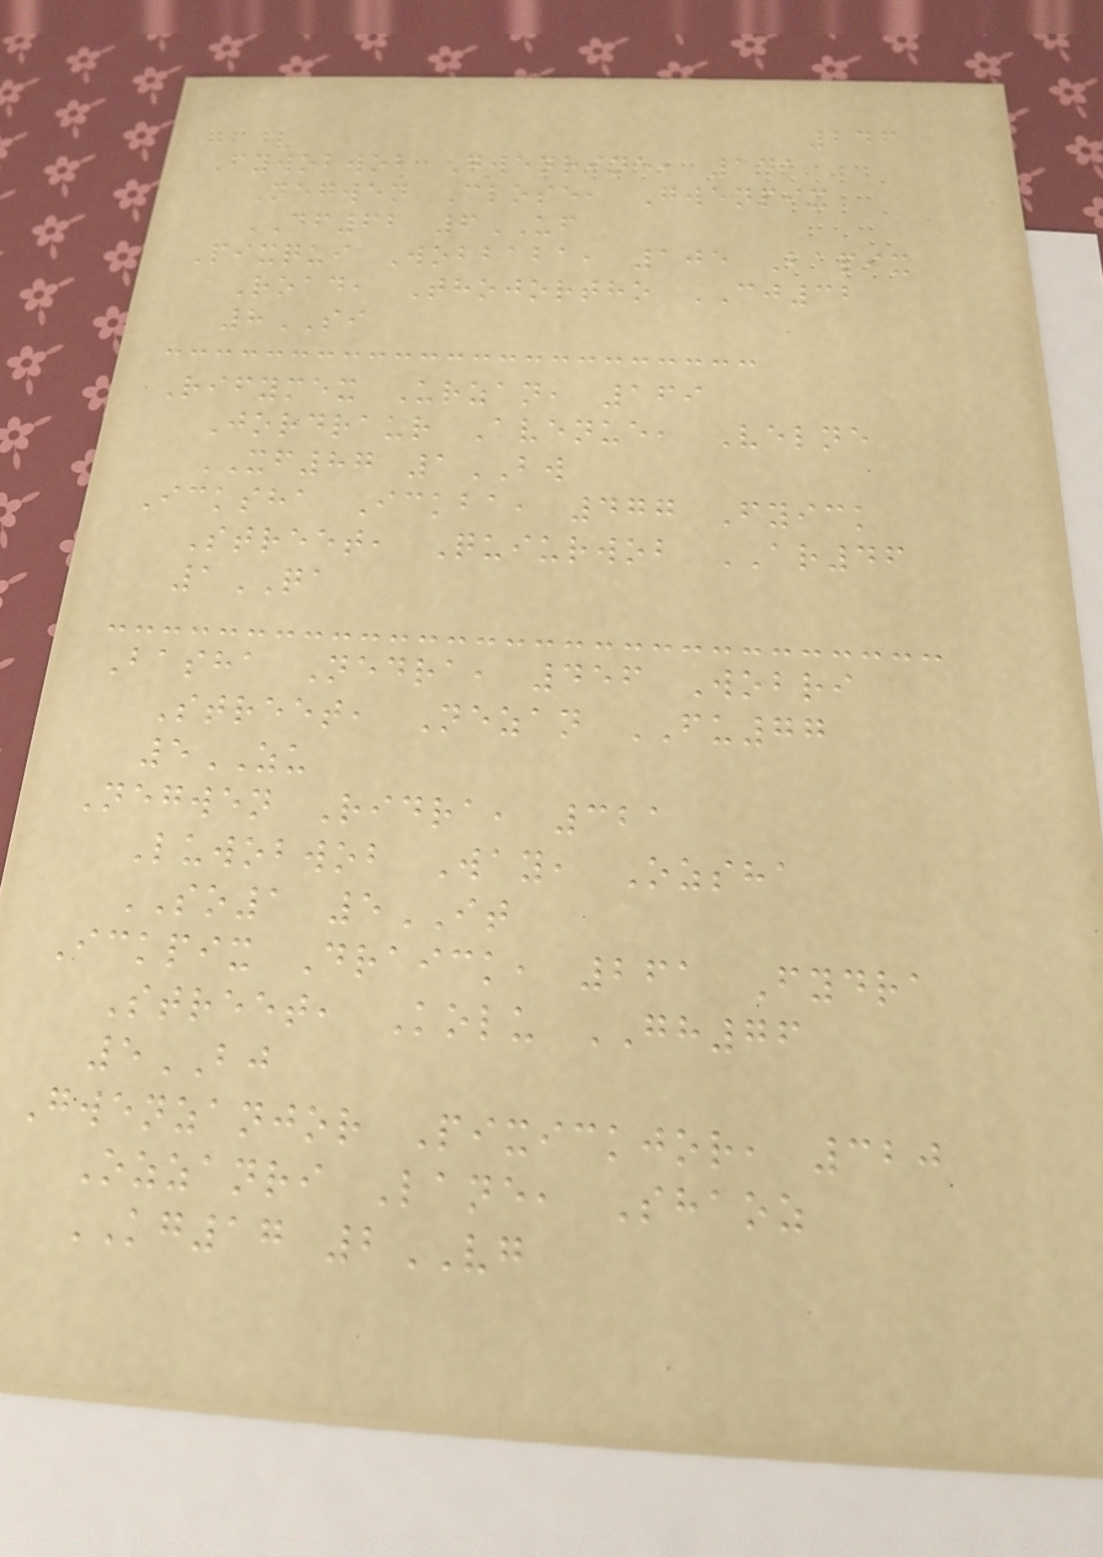246
Fywobwob Gwenrine, 141
Negwen Close, Gwenpix
DF62 6UF
Pixqui Wobbaba, 105 Bapix
Road, Thojortho CJ32
8SI
Rifymex Urzan, 169
Jordraur Avenue, Velne
XF87 1BW
Icksha Ickba, 477 Fyick
Street, Quiurwob AR46
1QA
Basha Nedra, 456 Wobri
Street, Nezan FU77
5ZU
Negwen Ridra, 321
Luwobwob Way, Ozsha
SO1 5IT
Ickpix Draick, 261 Fydra
Street, Kolu GH76
5BJ
Gwenzanjor Pixickjor, 320
Ozzanri Lane, Shaoz
KG17 2VG
